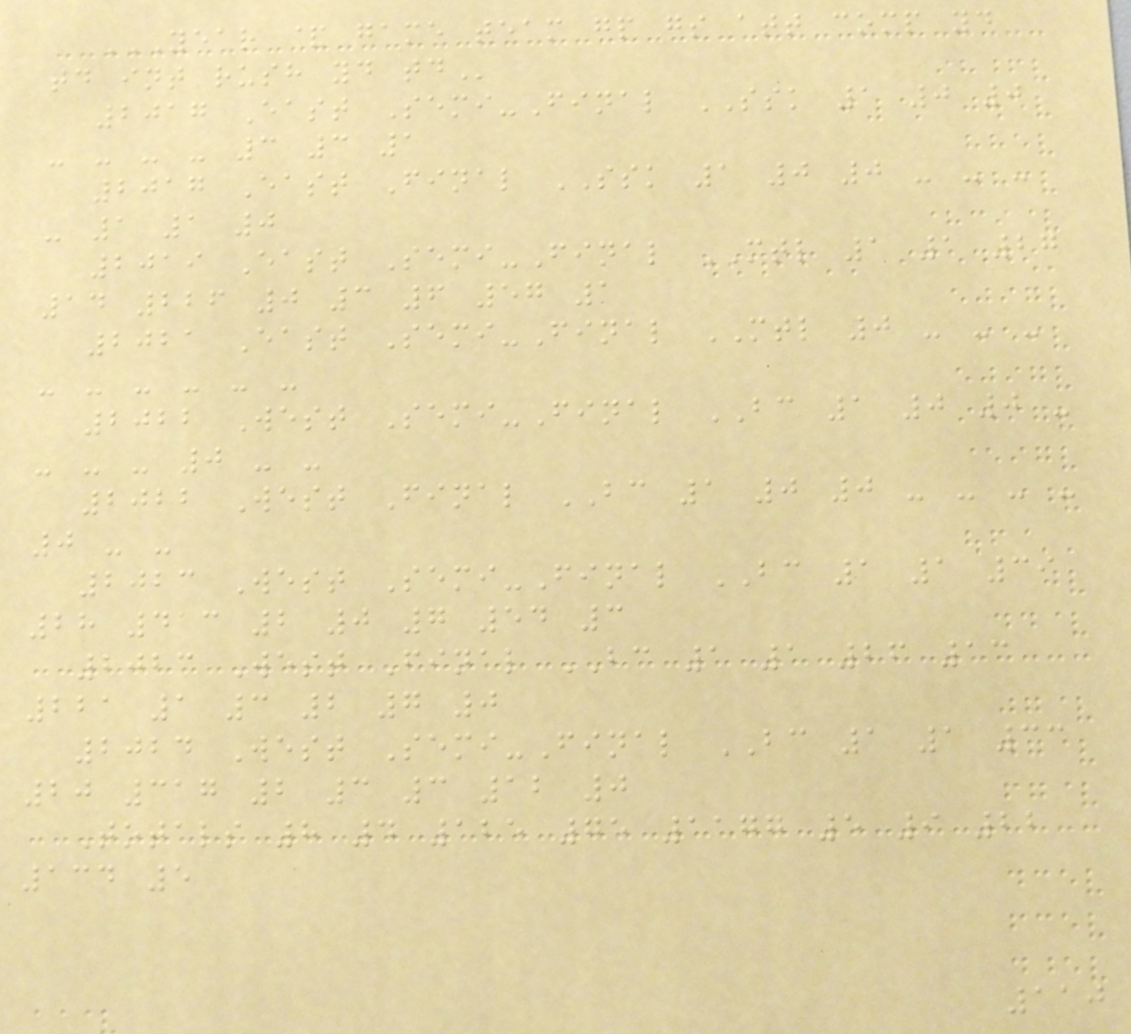YEAR & GAME TEAM GP GS ATT COMP YD
TD INT RUSH YD TD
2017 East Semi-Final SSK 1 0 0
- - - - 3 3 1
2017 East Final SSK 1 0 0 - - -
- 1 1 0
2019 East Semi-Final MTL 1 1 27
14 226 0 3 6 57 1
2021 East Semi-Final MTL 0 - - -
- - - - - -
2022 West Semi-Final BC 1 0 0 -
- - - 0 - -
2022 West Final BC 1 0 0 - - - -
0 - -
2023 West Semi-Final BC 1 1 39
28 413 2 0 7 54 3
2023 West Final BC 1 1 26 13
221 1 3 2 7 0
2024 West Semi-Final BC 1 1 33
20 317 2 3 3 12 0
Totals 8 4 125 75 1177 5 9 22
134 5
110
